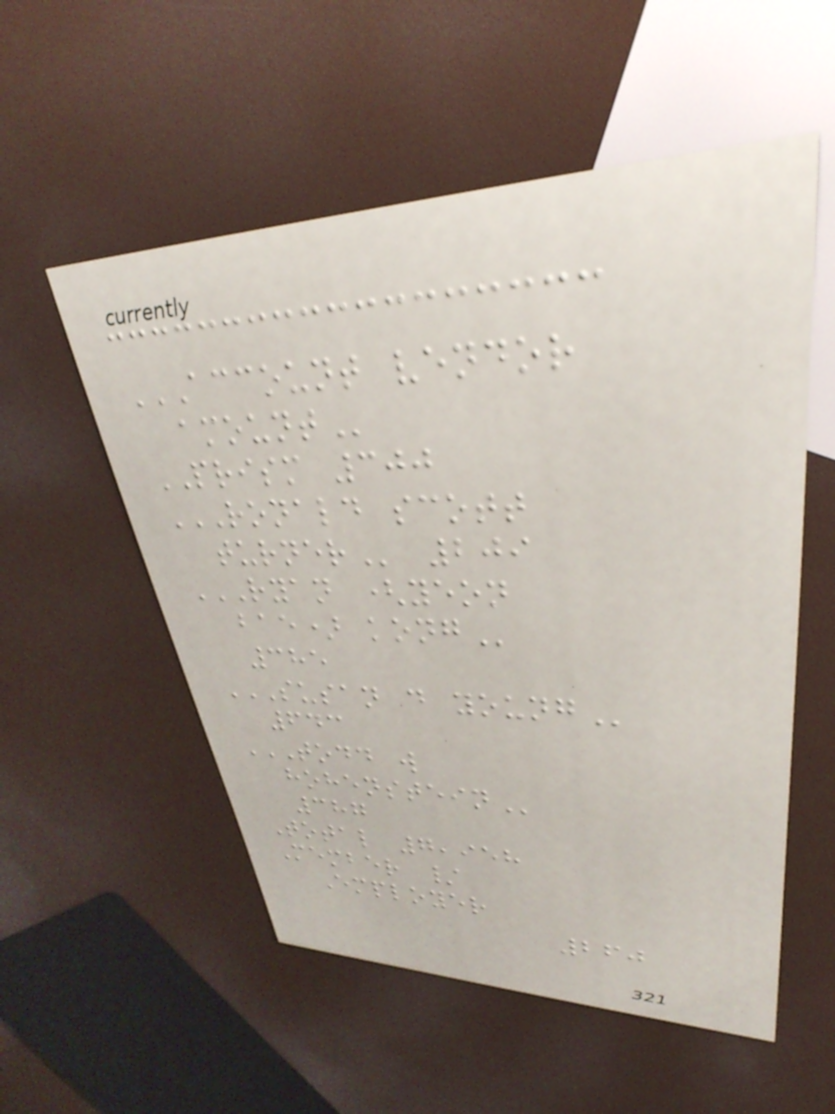ACCOUNT VENDOR
AMOUNT
PRISM 300
RONALD SCOTT
TURNER 209
RYAN (YEON
BAE) KONG
385
SUSAN D YOUNG
643
TODD W
HOHENSTEIN
387
Total 7,958
Member /
Employer
260
